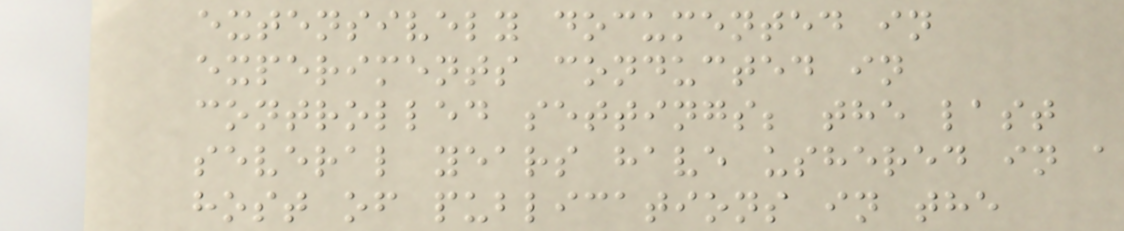extensively documented in
experiments conducted in
controlled settings; the last
several years have ushered in a
host of publications in the
